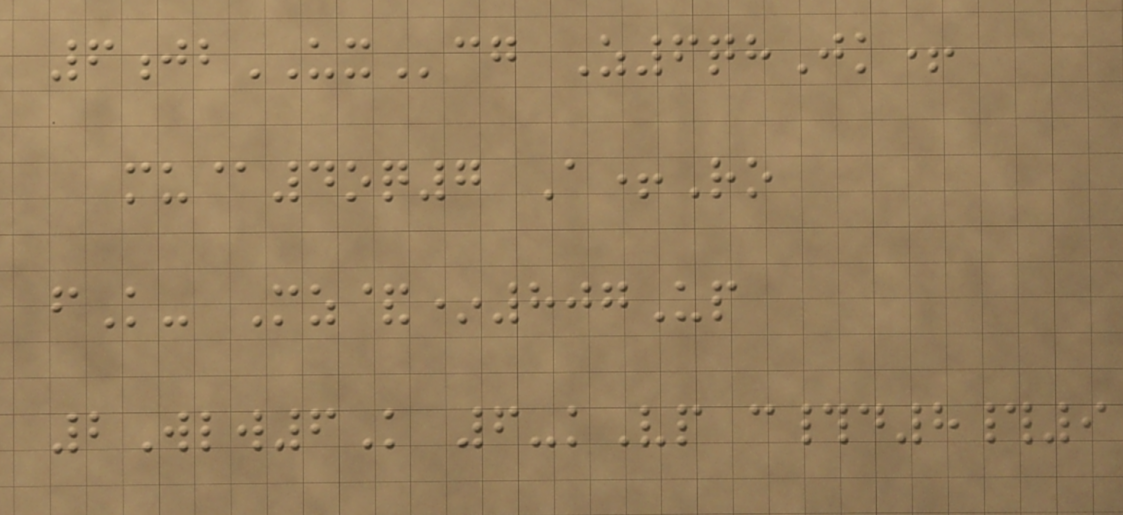6jbUXcg Z6qhJk+
mu@4oq7 A+Ro
fK- Mz&*807Up
2Wlw6K 6-kVp c#d8#9
